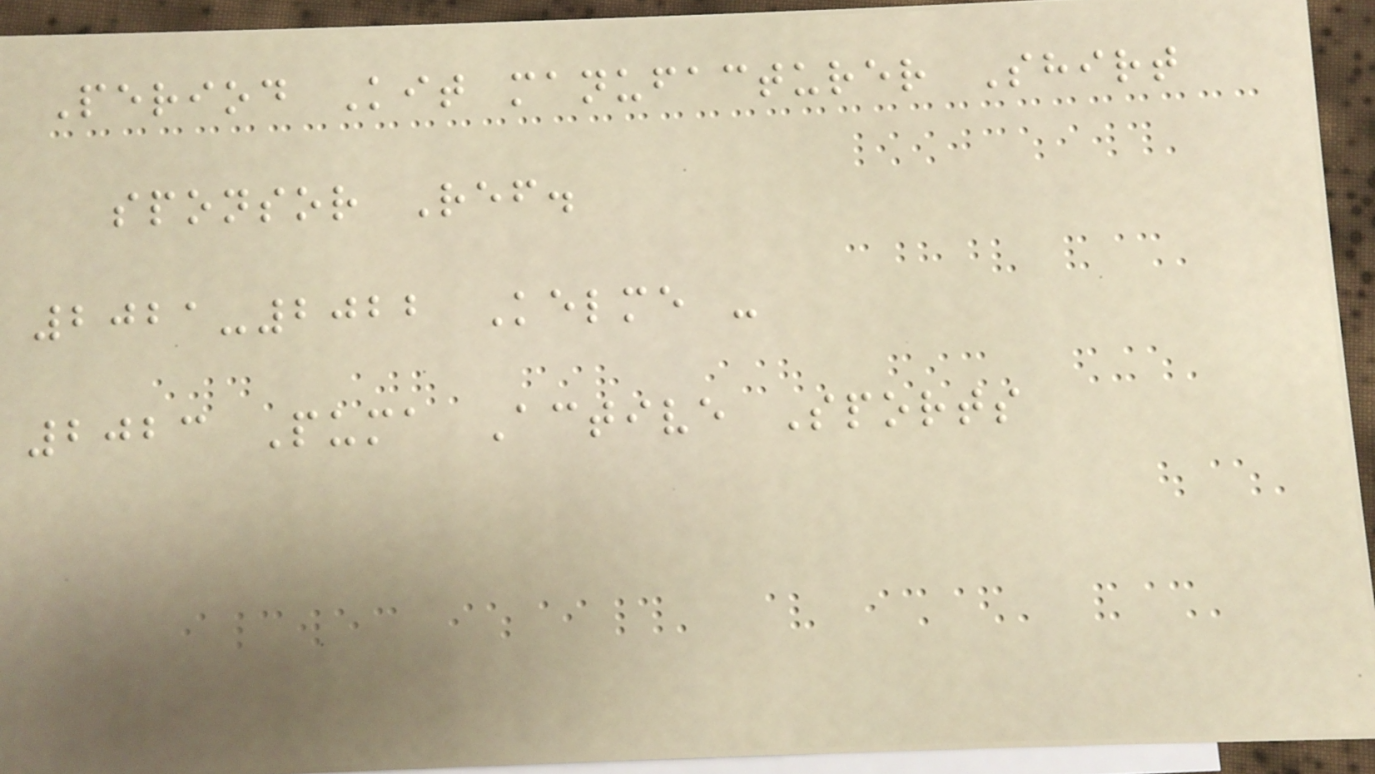Period Kit manufacturer Shirt
sponsor Ref.
2021-2022 Kelme -
2023 Puma Active Sports
